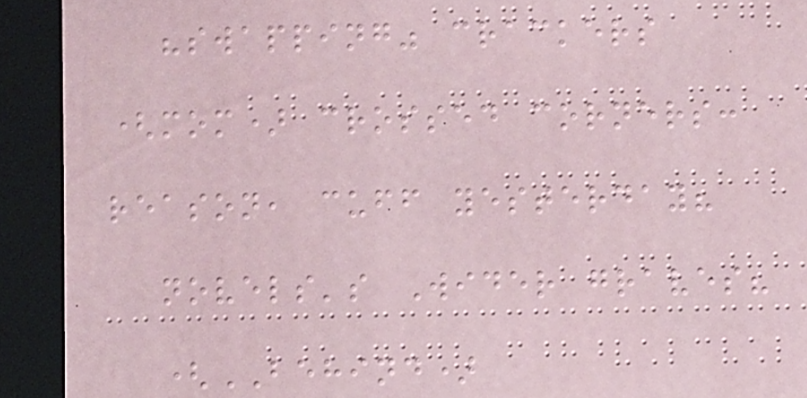"swapping" crackers
(mom) crossed corners:
reason, cuff yesterday?
novels's Wider graves?
(BEHIND)
